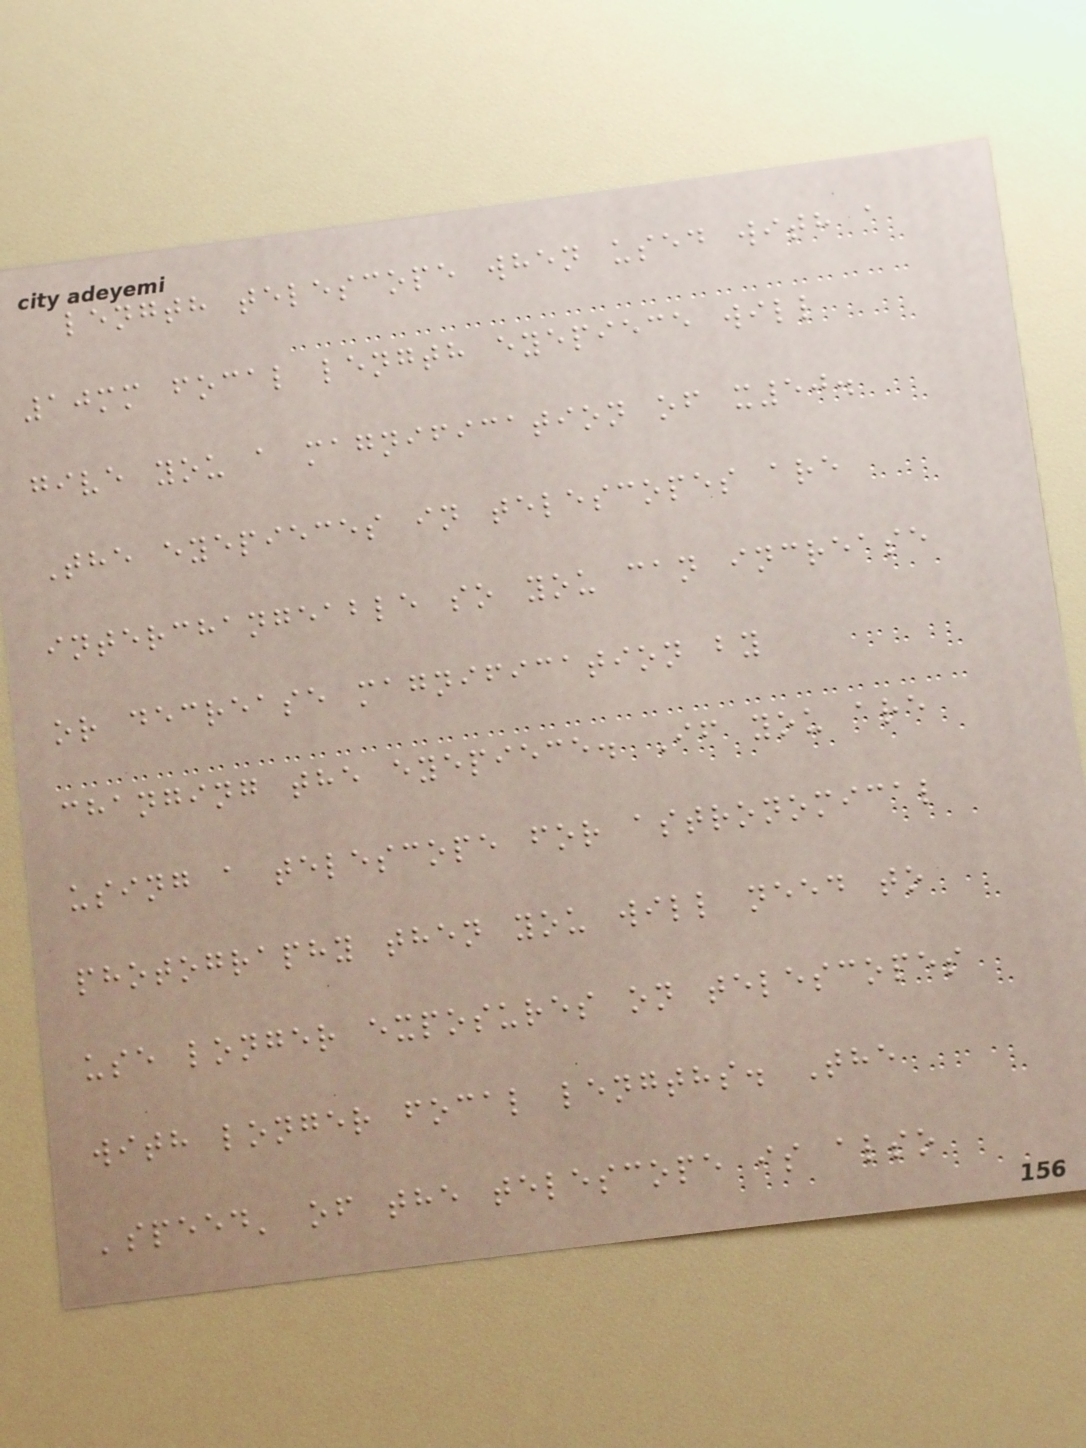length telescope when used with a
10mm focal length eyepiece will
give you a magnification of x50.
The eyepieces in telescopes are
interchangeable so you can increase
or decrease magnification by
changing the eyepiece. If you are
using a telescope for astronomical
photography then you will need to
use longer exposures on telescopes
with longer focal lengths. The
'speed' of the telescope is also
